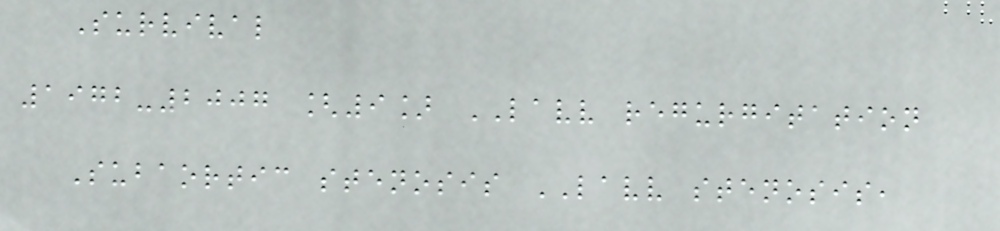Survival
1972-2007 [9] LAVV regurgitation
Subaortic stenosis LAVV stenosis,
